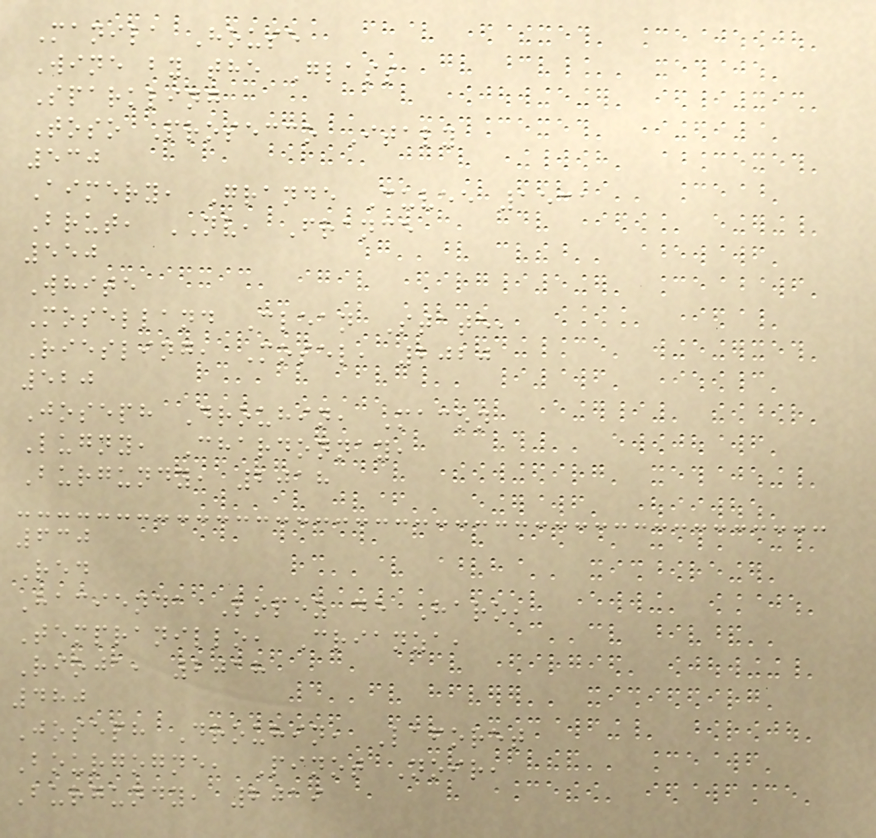Manila House
Wine by the Glass
Sparkling
Toso Prosecco Italy
530
Aimery, Grande Cuvee 1531
Brut, NV, France
550
White
Moselland Clean State,
Riesling, Mosel, 2020
520
Joseph Drouhin, Macon
Lugny, Chardonnay,
Burgundy, 2018
630
Red
Hacienda Lopez de Haro,
Tempranillo, Crianza,
Rioja, 2018
480
Joseph Drouhin, Laforet
Bourgogne, Pinot Noir,
Burgundy, 2019
